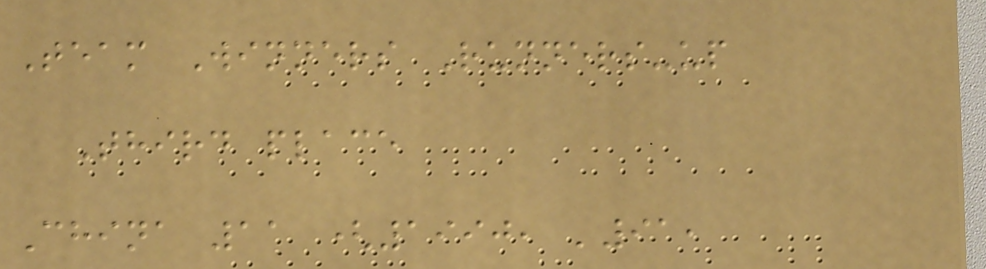Team Winners Runners-up
Third place
China 11 (1990, '91,
